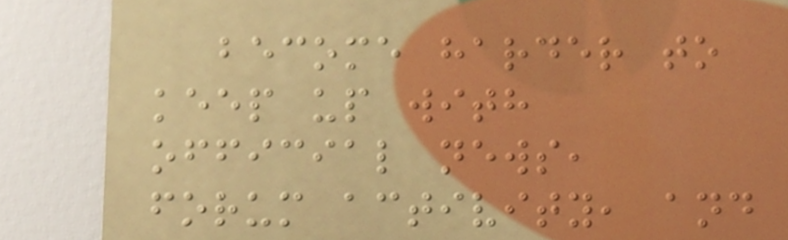become harder to
keep up with
official news,
forum activity, and
